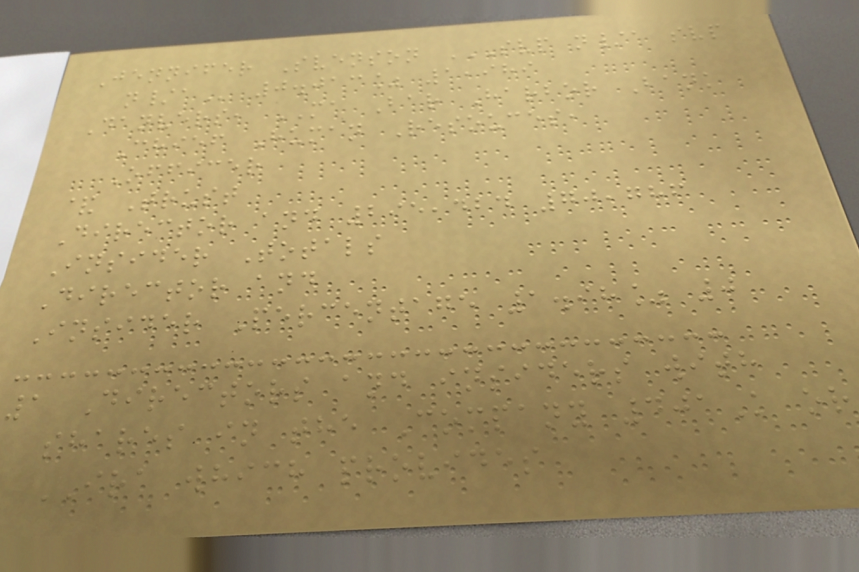Jennifer Svenson SVP N/A SVP
N/A 0.013% 1,989
Danvers, MA Bar Harbor Bank
Chief Human Resouces,
Officer
& Trust
Director and 295,424 70,786
Insider Totals
Director and
Insider Percentage 1.98% 0
1 Directors and insiders with
shares in the Company 401K or
IRA which provides
